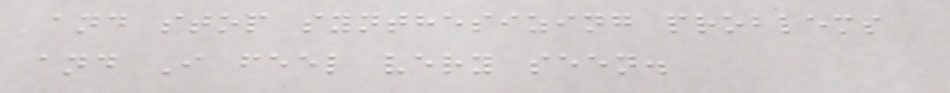and stop synthesizing problems
and I feel very seen.
